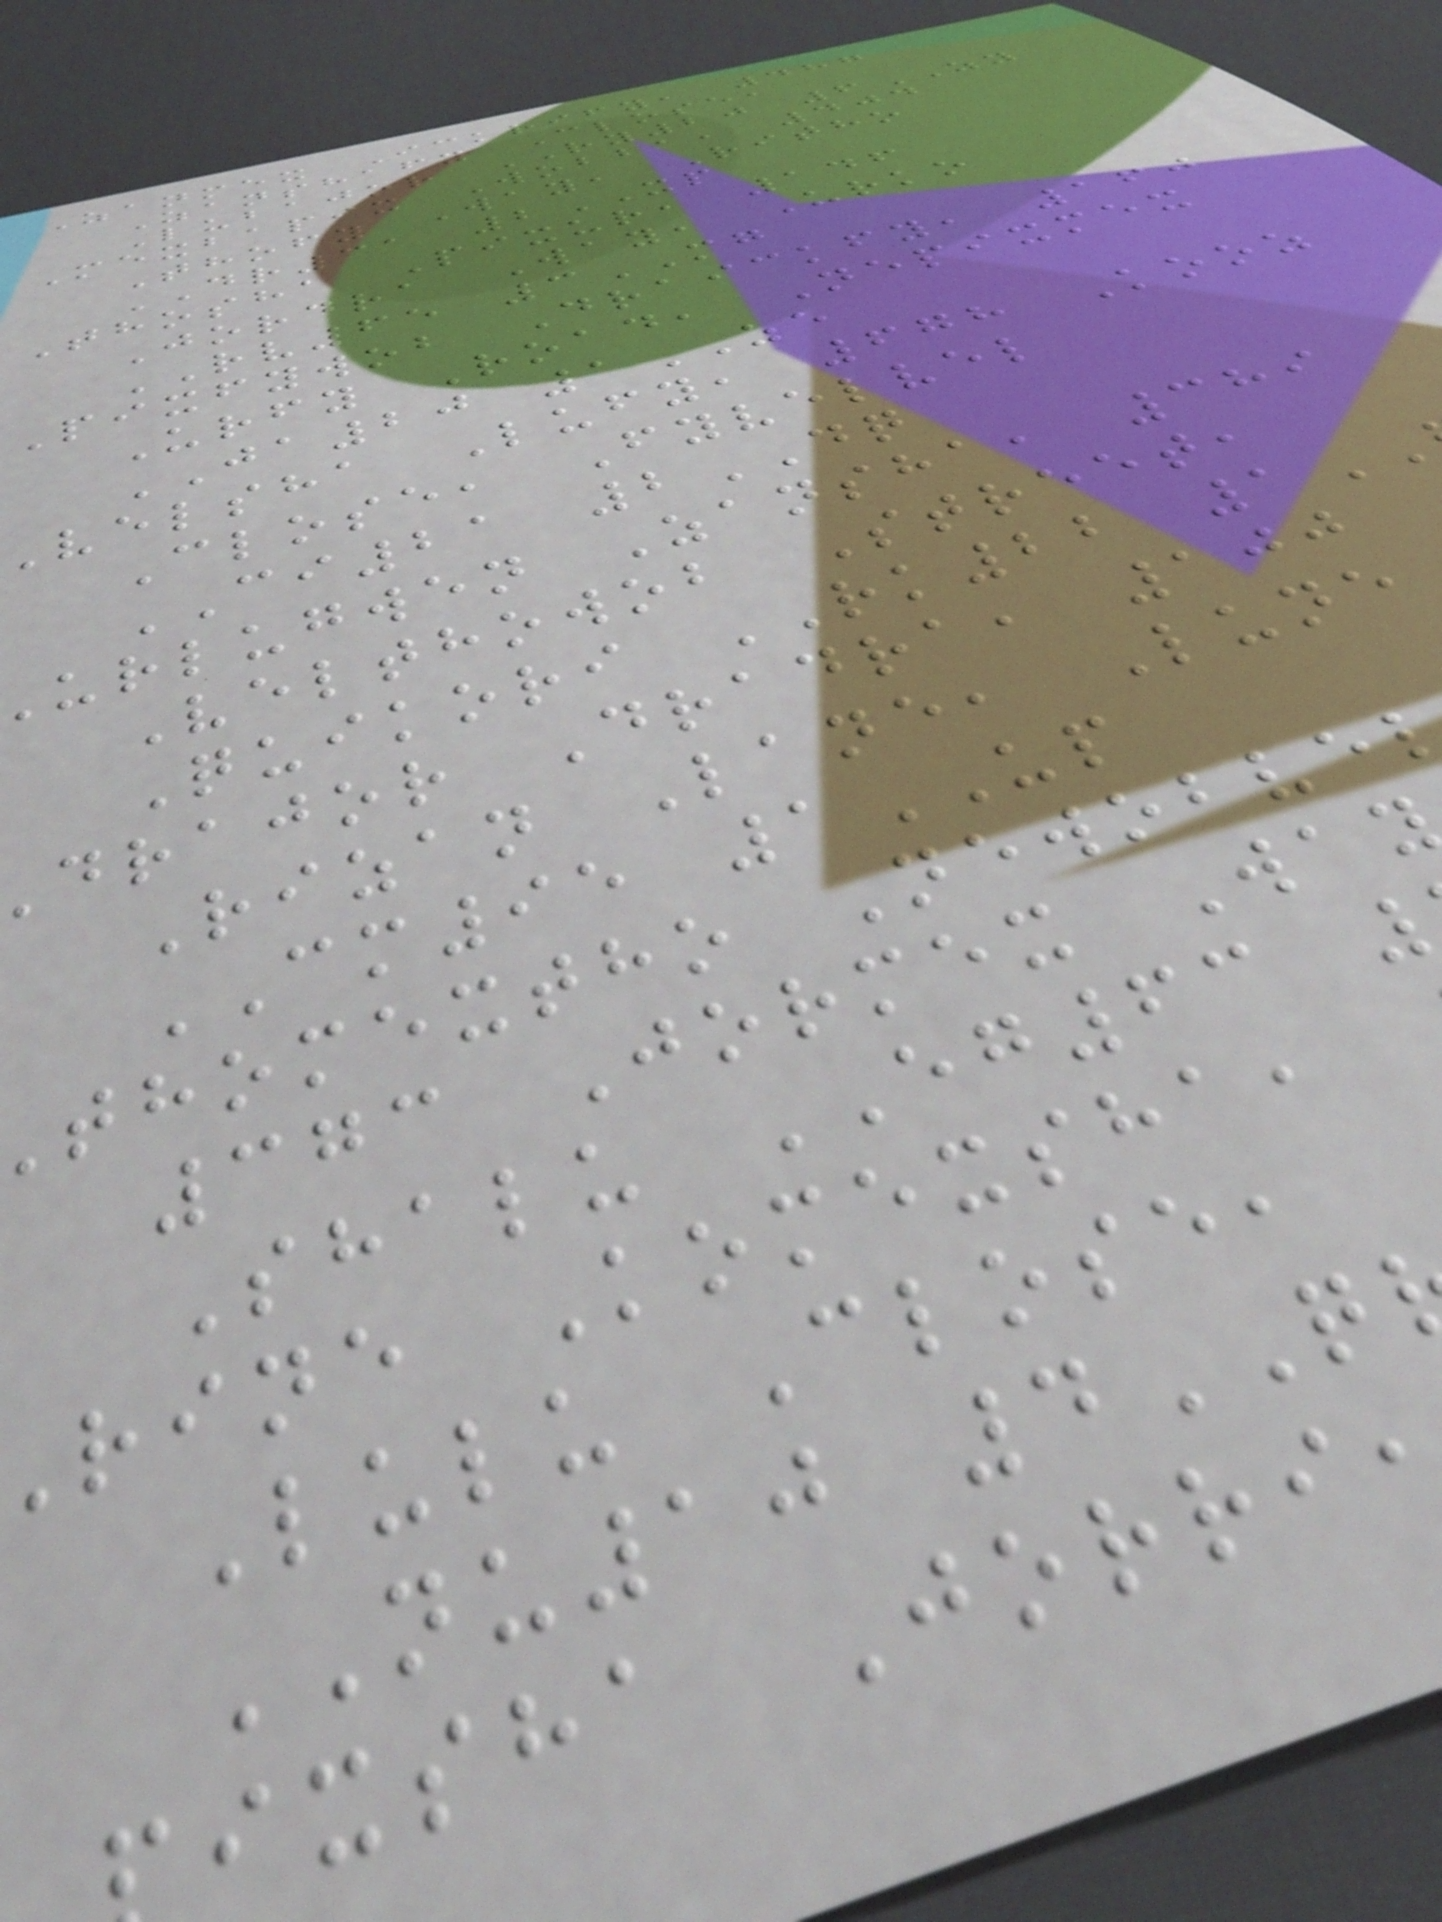Zanmex Ickrify, 487
Zanshafy Close,
Lubajor RY20 6ZY
Mexbapix Wobba, 404
Thofy Way, Ritho
DR31 2XP
Thosha Pixur, 146
Jordra Way, Urko
RV65 3MG
Pixfywob Draickfy, 160
Urfy Road, Nepixmex
JA20 1ZE
velsha Lufy, 678 Kooz
Close, Fyvelvel
CI21 2DQ
urlugwen Zansha, 389
Velthowob Street,
Quikori RK22 1
drajor Dradra, 100
Rizan Lane, Lune
CM95 1UP
thomextho Newobve
373 Jormex Way
Shalu EG63
rine Komexsha,
Lulu Close,
NU10 4
ixsha Jorri
